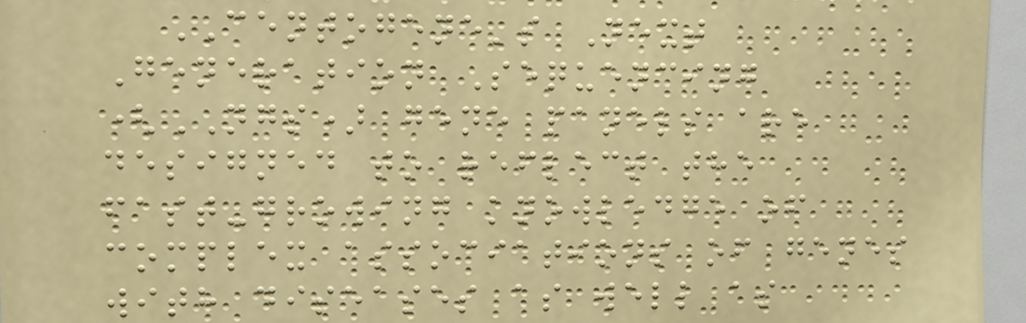CENTOGENE's Next
Generation Sequencing
(NGS) gene panels are
designed to reflect the
fast-growing knowledge of
complex associations of genes
with diseases as well as
